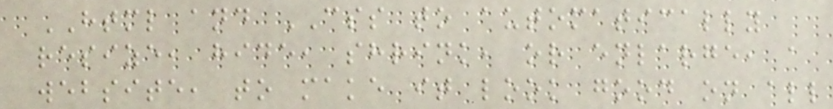HTML and CSS to automatically
resize, hide, shrink, or enlarge, a
website, to make it look good on all
